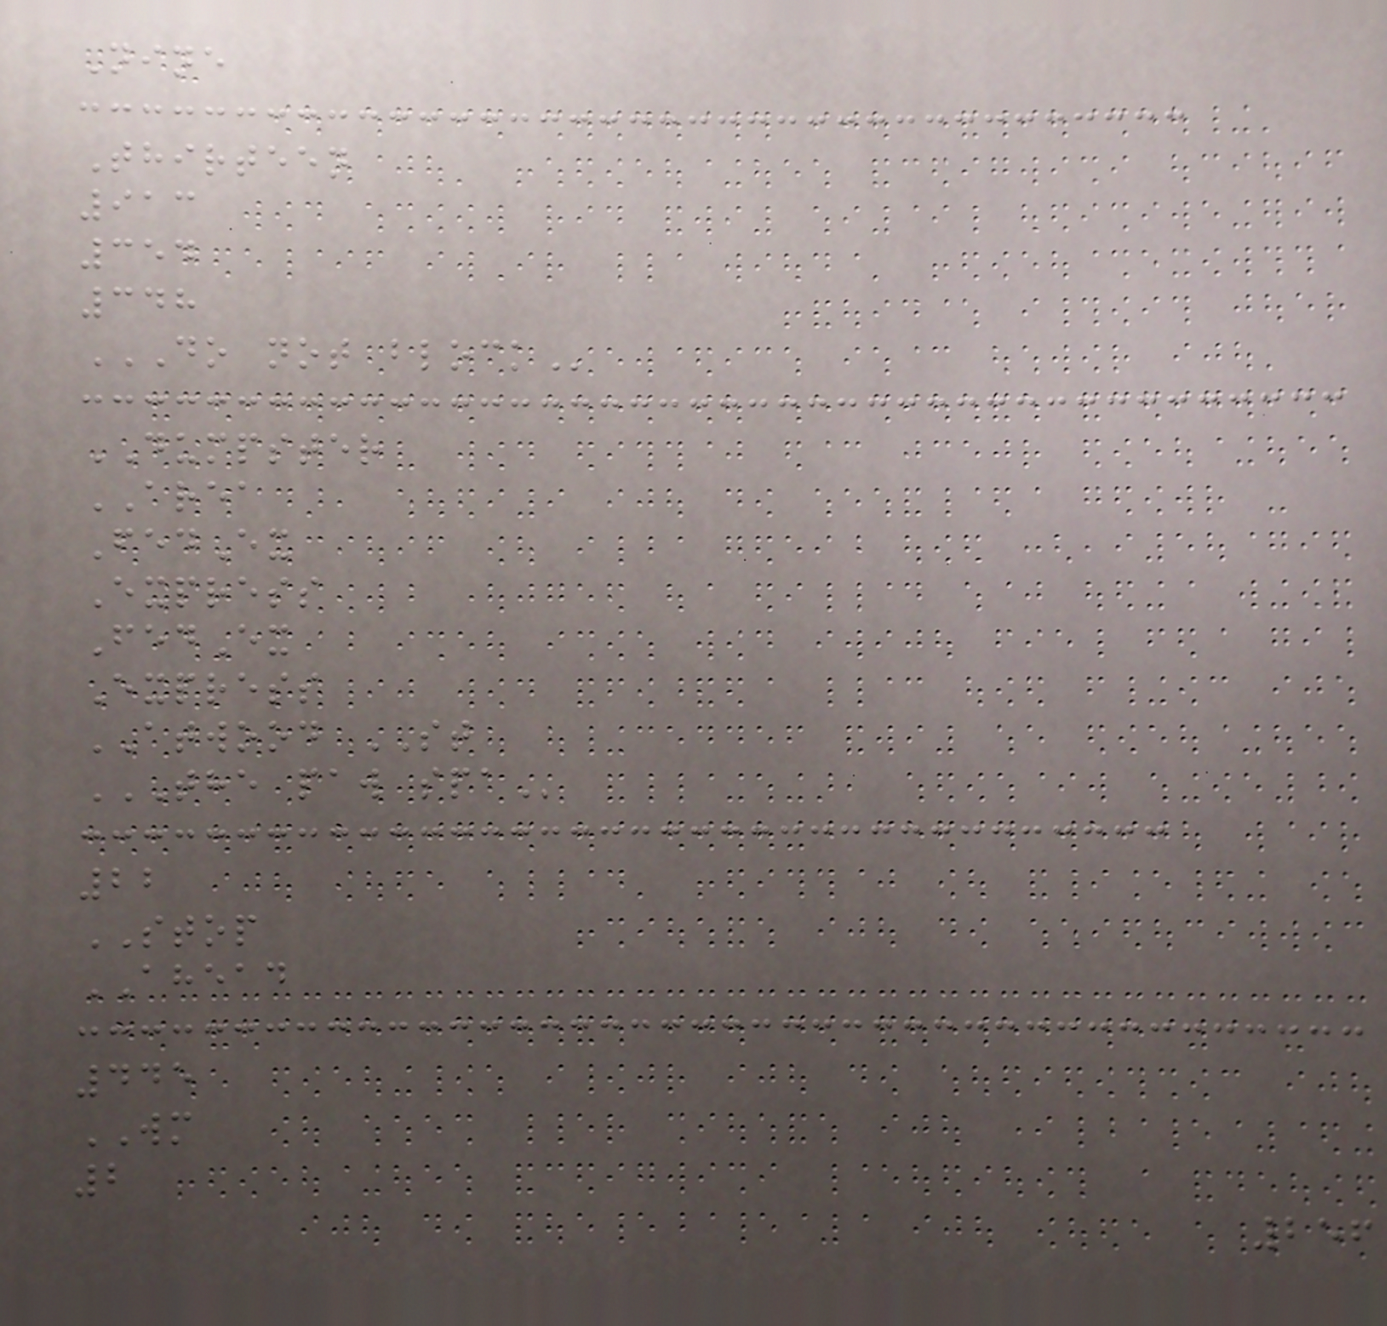Nine
Thirteen
913
354
348
DO NOT BLOCK
DUMPSTER
AREA
FedEx
Express
FedEx
Express
ATWOOD ST
THE PAW SPA
22
STOP
AHEAD
445
WM
2
256
